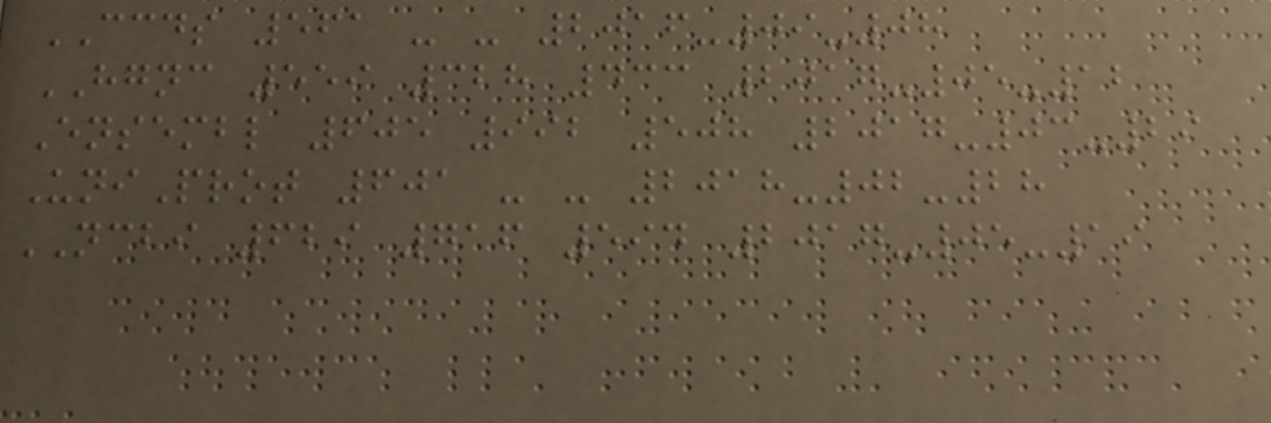CCDS 561 - - 2016-09-08
HGNC 559 328 433 2017-05-12
Ensembl 605 992 508 2017-03-29
UniProt 601 - - 2018-02-28
NCBI 629 716 594 2017-05-19
